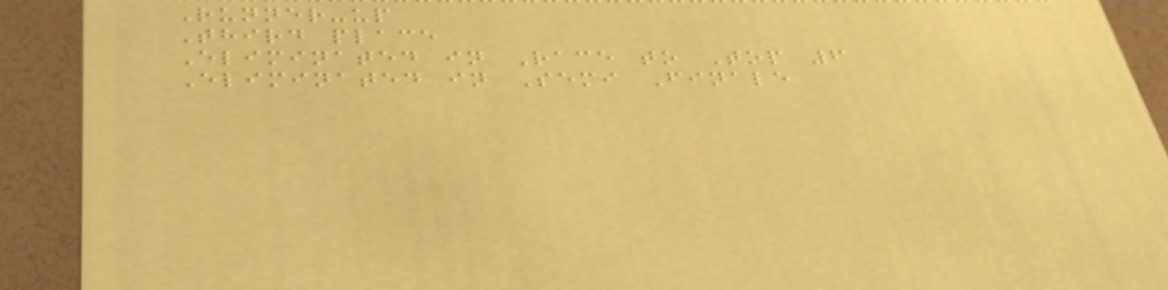Runner-up
Third place
Eliminated in Race to Top 6
Eliminated in Semi Finale
